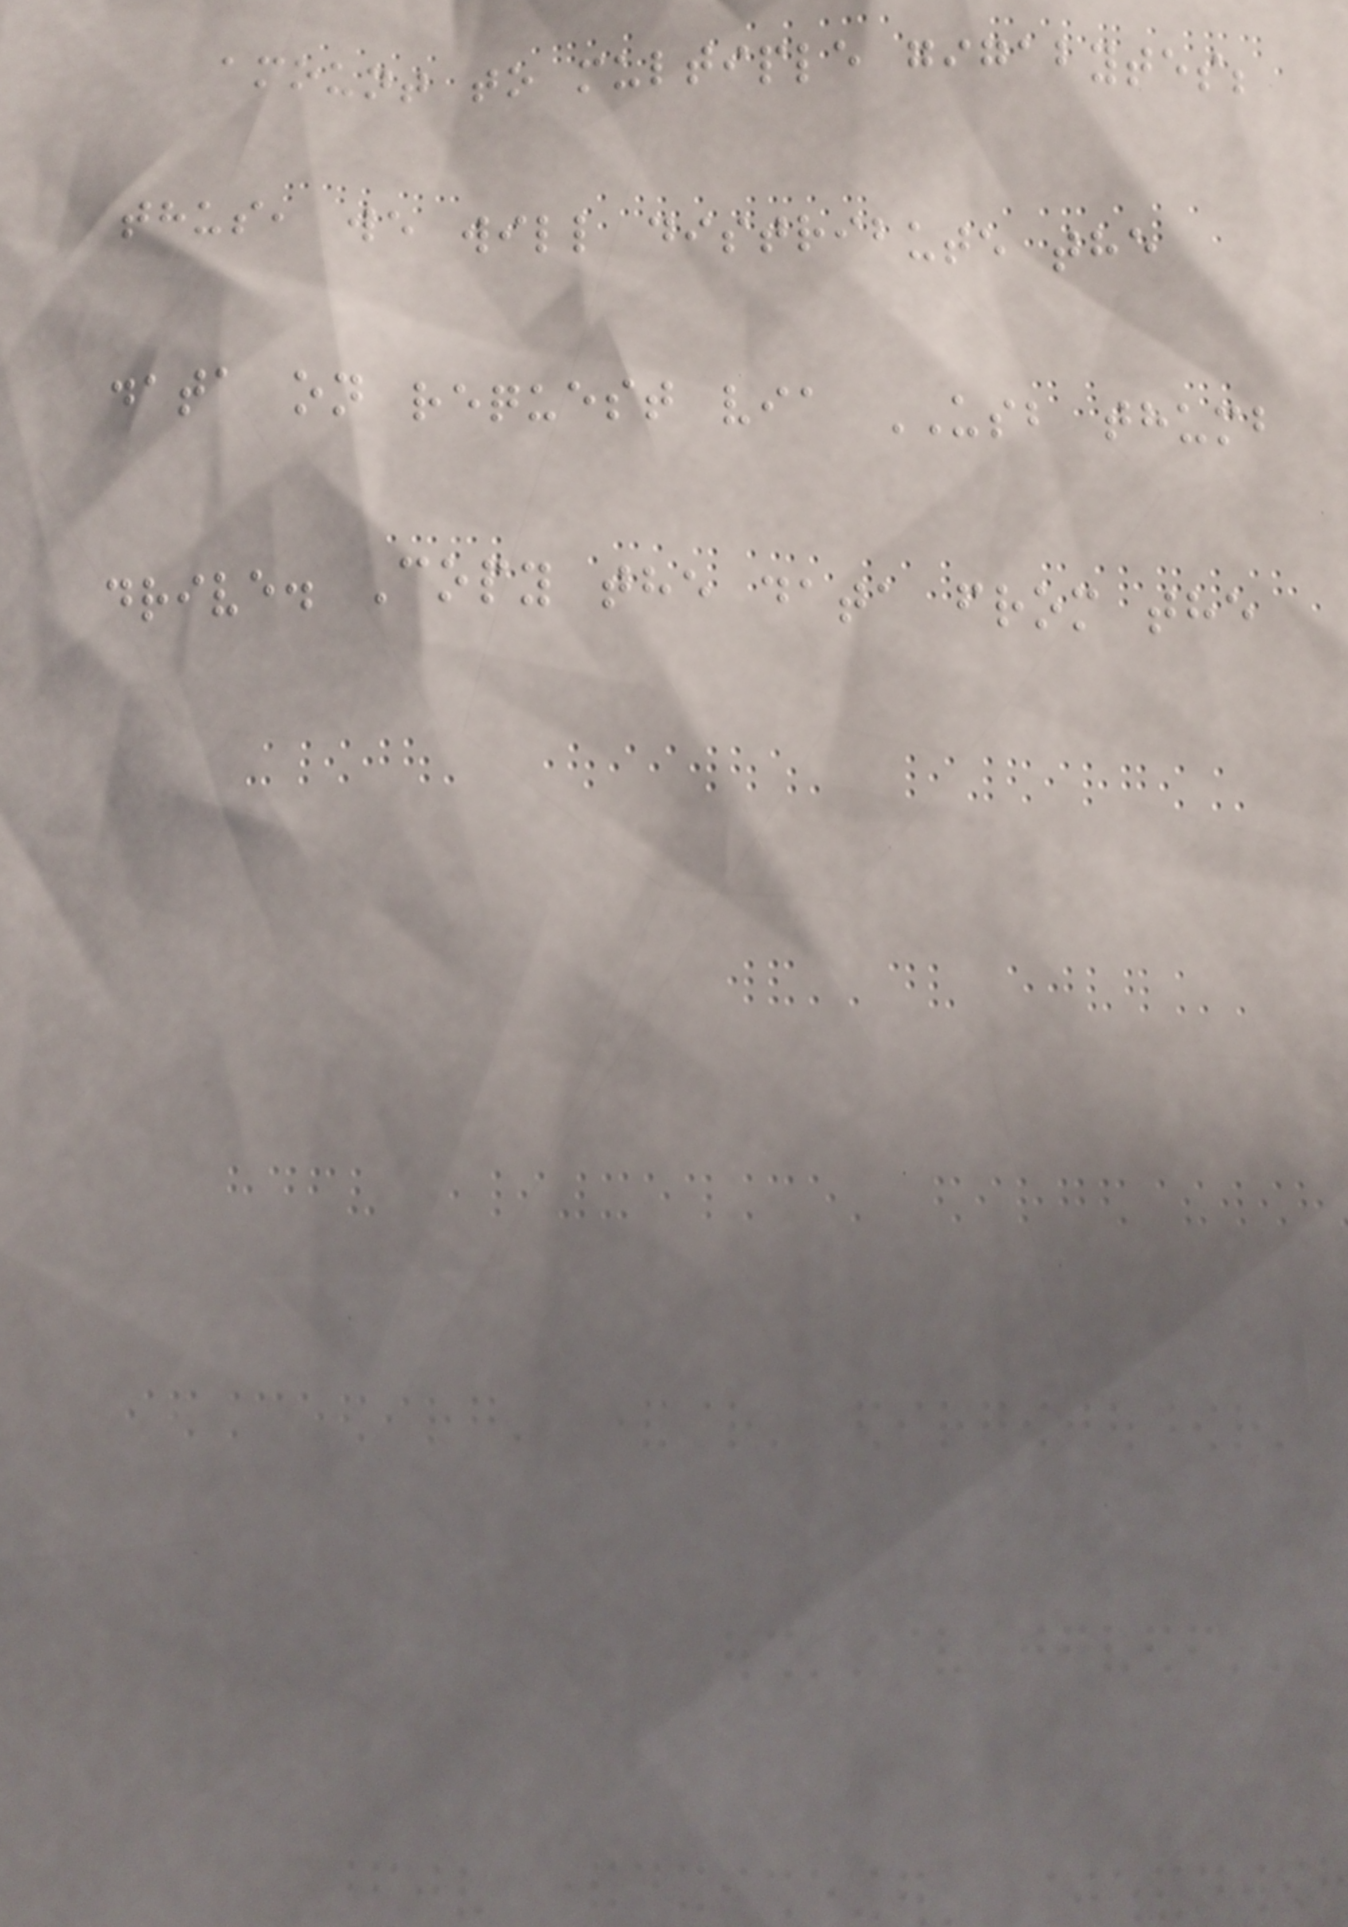amount to multiple gigabytes;
thus, we will distribute the
data on request via USB thumb
drive. Copy the data from the
